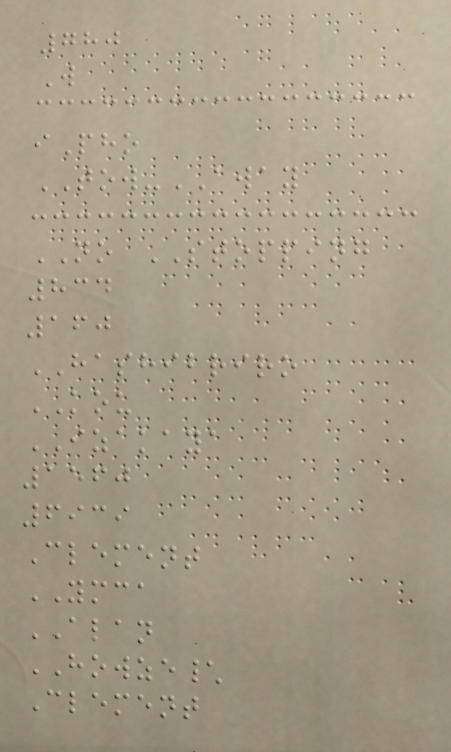780
W
iPho
TOW-AWAY
NO STOPPING
834
160
HASHIBRIRO
KOU
IZAKAYA
1560
6939
Clement
YMCA
ALAN
HOWZE\
Clement
